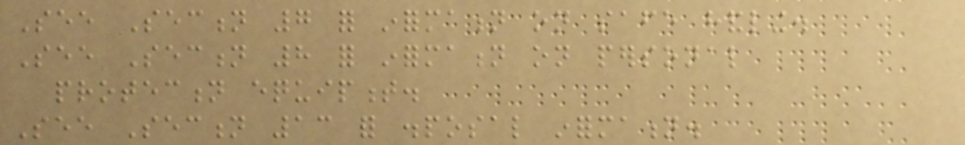See Section 7 for information on safe handling.
See Section 8 for information on personal
protection equipment.
See Section 13 for disposal information.
